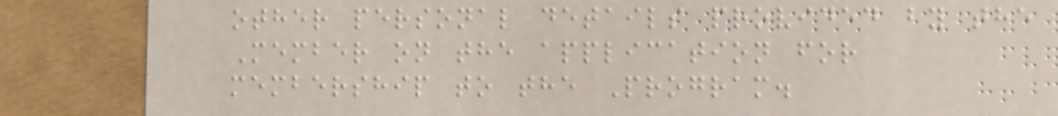other personal details provided by the
Member on the application for
membership to the Program.
